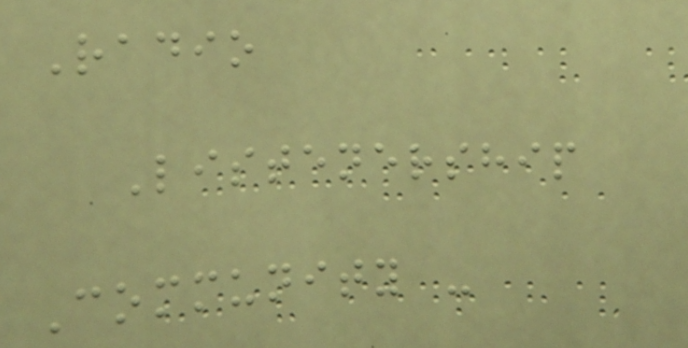Radio
Listenership
Community -
